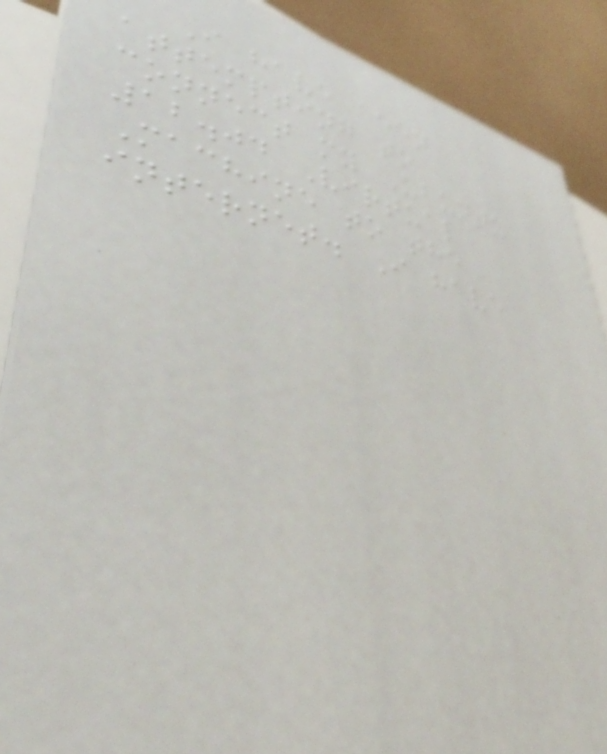I have been
attempting to
connect my Ubuntu
12.04 Virtual
Machine to the
internet. I have
